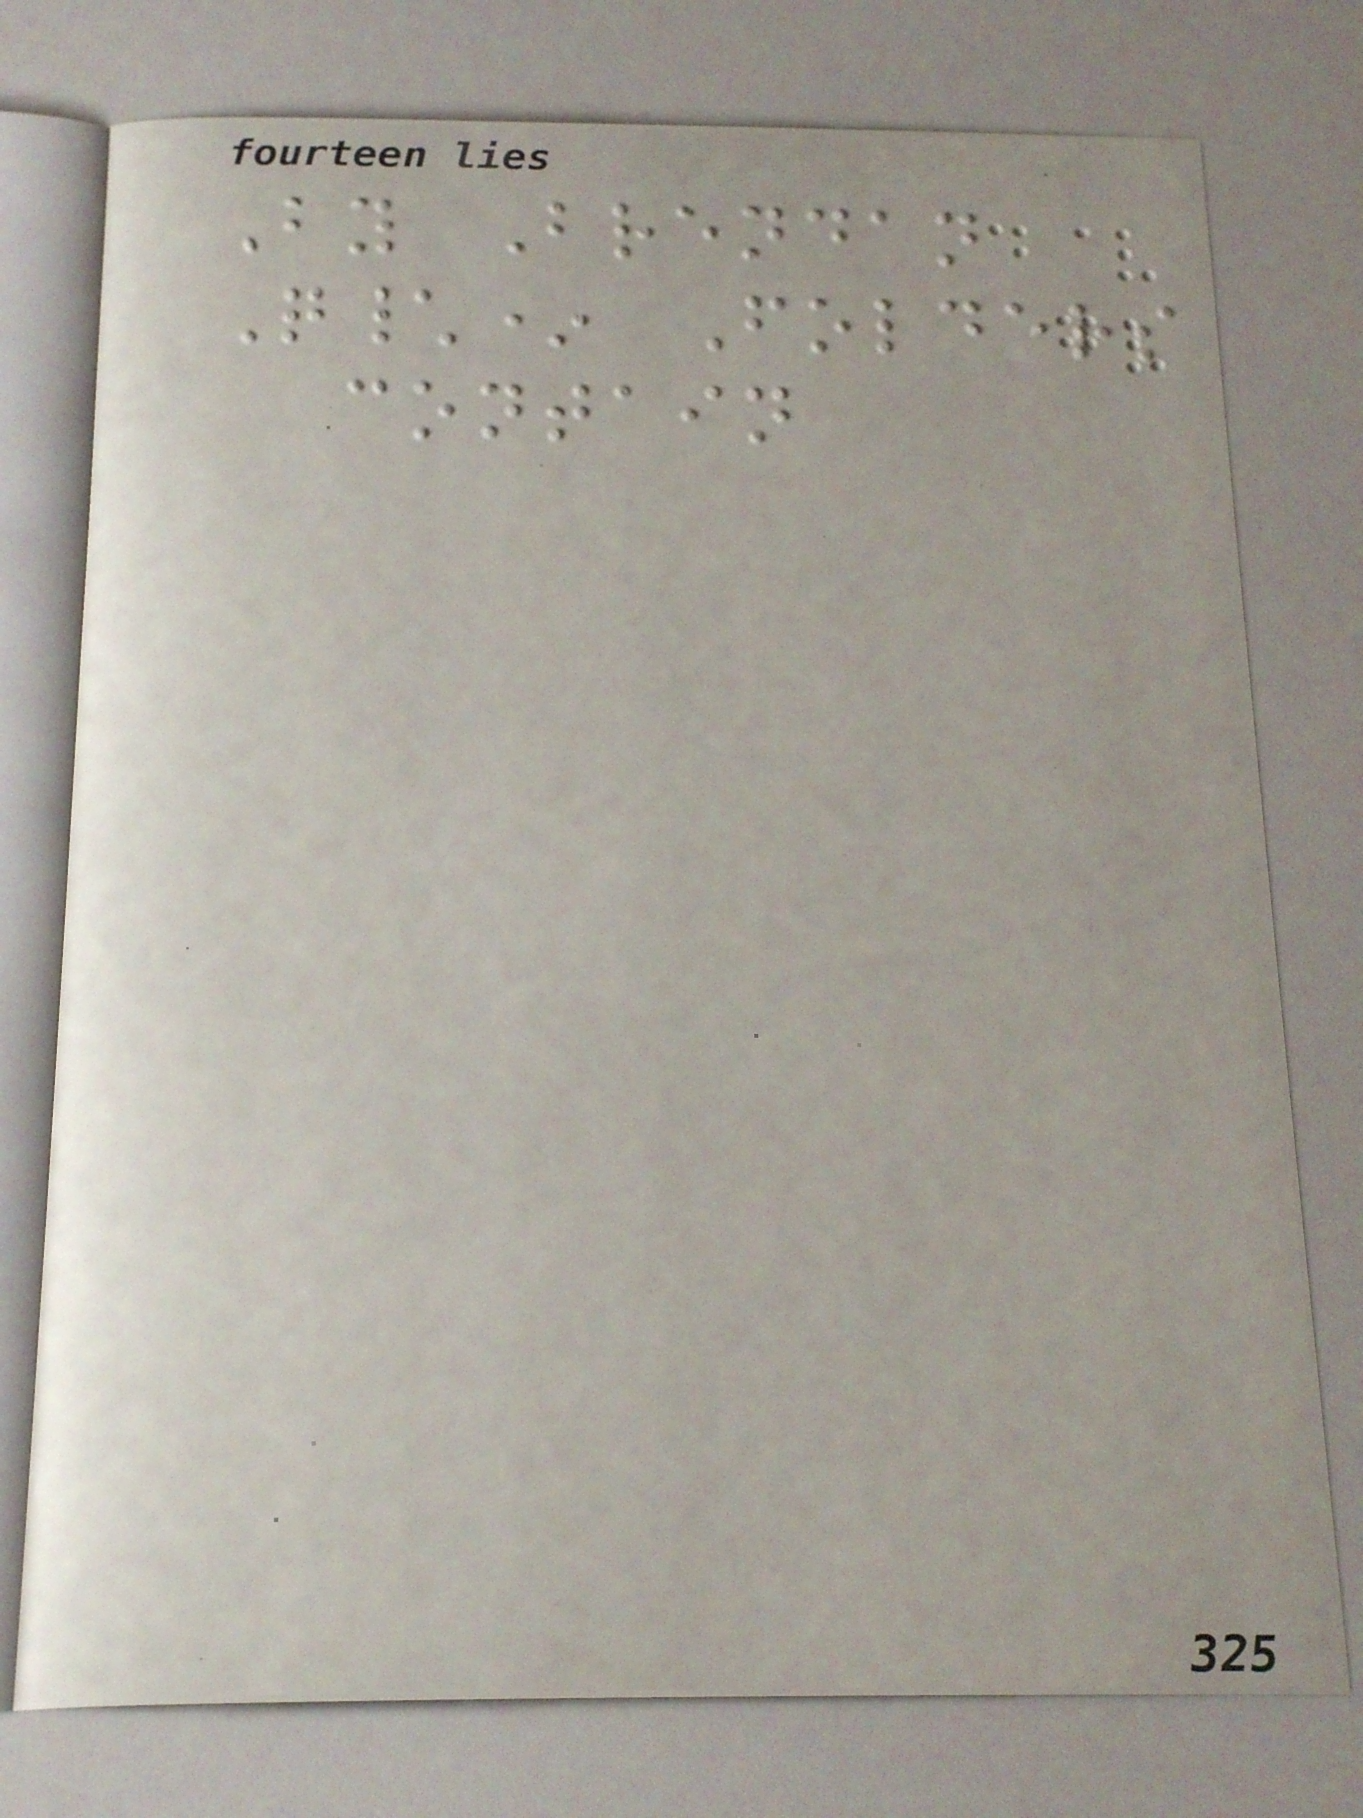By Brendan
Q\* Folders
contain
